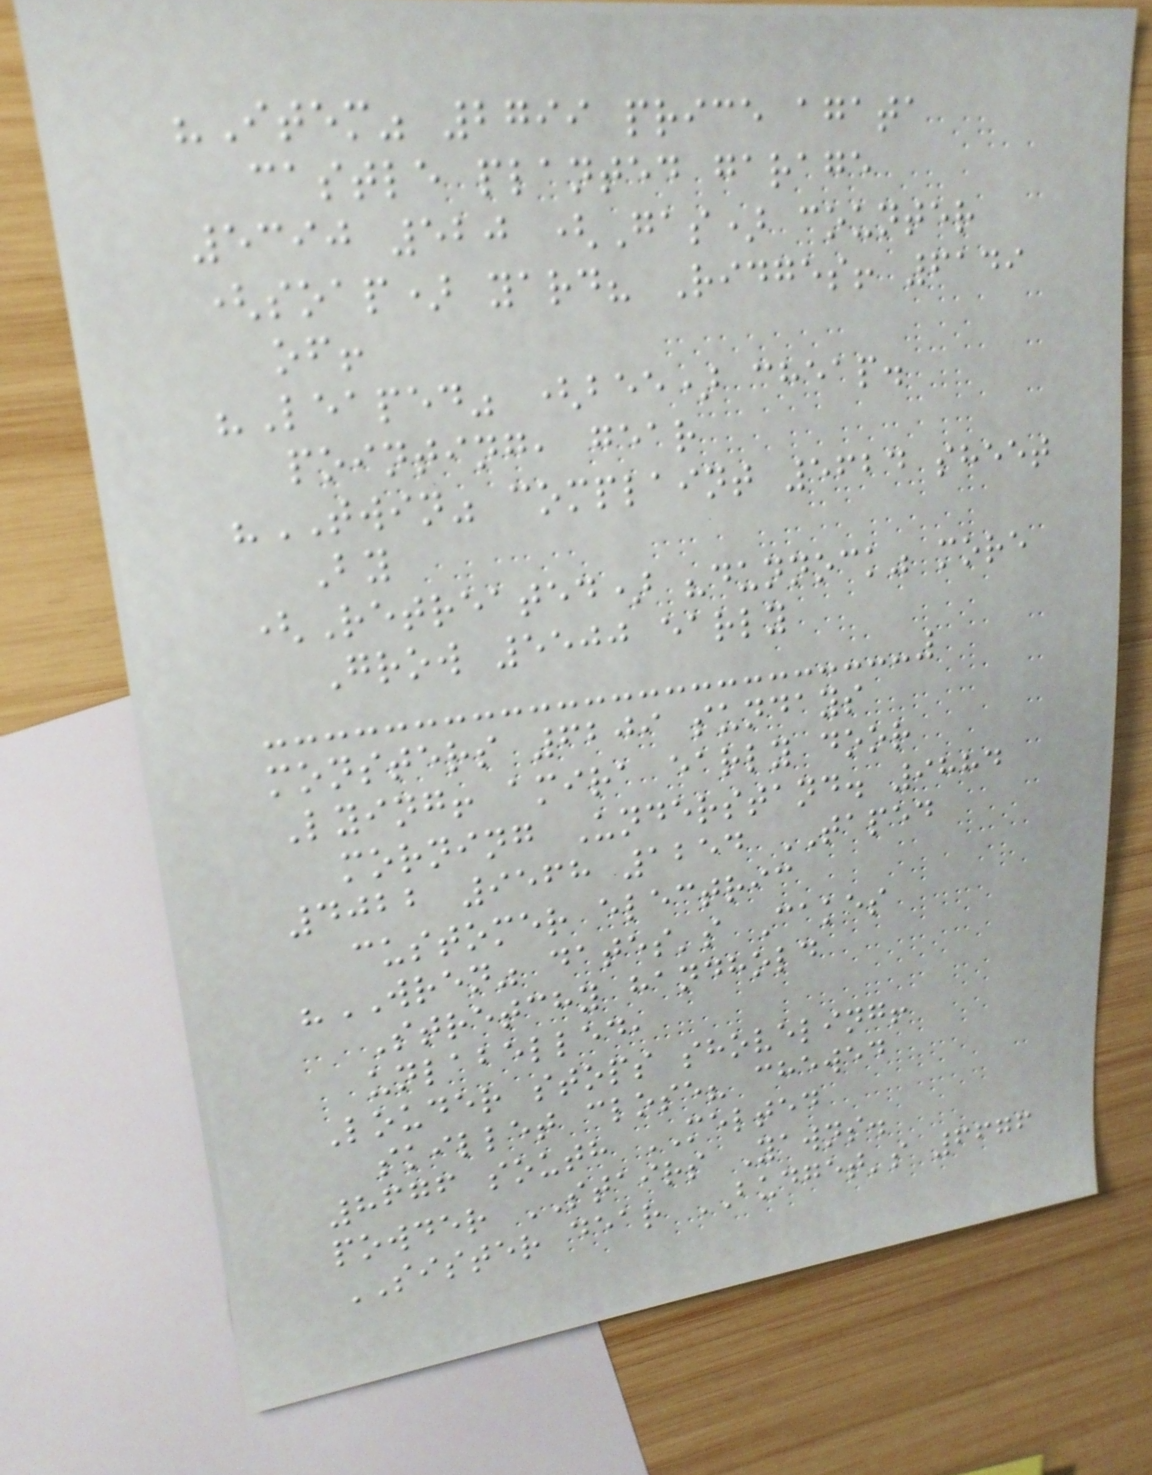"Item" 2799 price agata
castle planted garage
5390 520 (Gas) counter
(soap) yard? Ridges! 6149
of!
"Leaped" (bee) cheap.
pointing, gear
"TWIN" complaint 5624 sheet
By
(Retreated) "dunnock" more
Grow 5500 early
monsters 6209 sundays
Lying! amira early door
morning Understand. 9884
4022 9568 1254 TAPED
customer electric
"WREN" dates's Cakes
Stretchy handhold
unlabelled,
Louder stops shoveling!
skillet close? chewed
8676 south MELTED
powder STAIRS Yawns.
SISTER dear BUDGET's 6676
